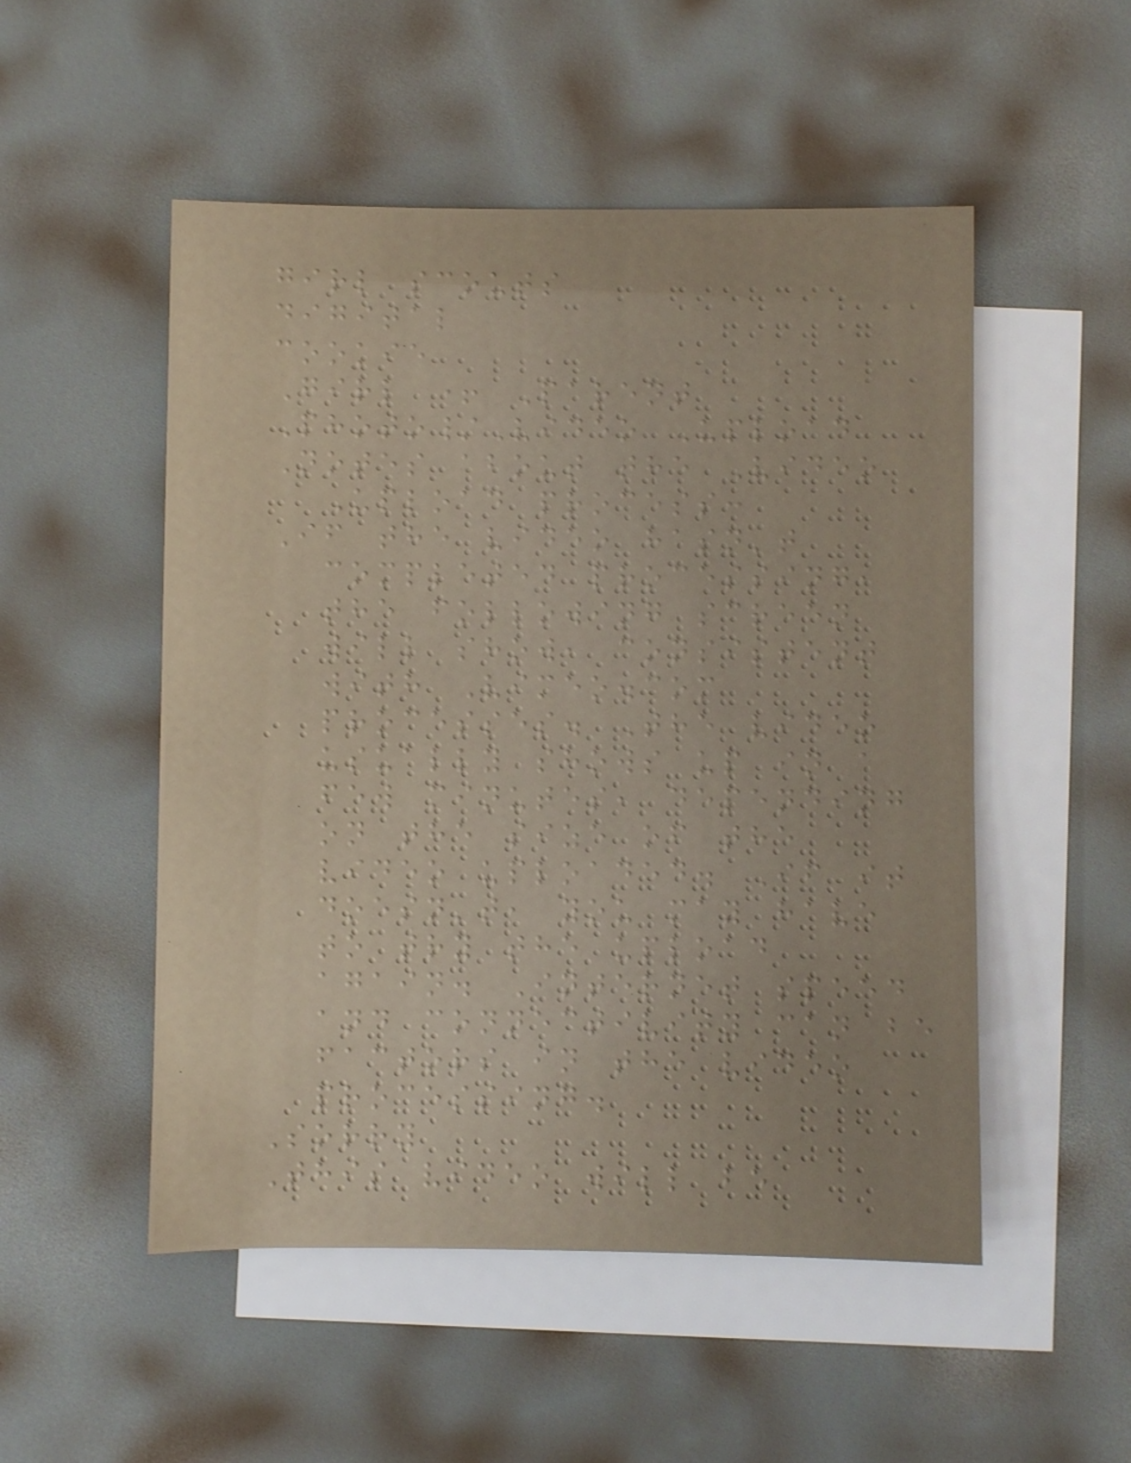girl scouts
digital
cookie
Girl + Parent
Photo/Video Upload
Notes about the Video
Upload process:
If the video hasn't
completed processing,
the following screen
will show, consistent
with Vimeo.com
processes. The video
usually shows up in a
few minutes, depending
on the size of the
video uploaded. If it
doesn't, you may have
to try the upload
again. Internet speed
and connectivity can be
factors in the video
processing.
Sorry
This video will be
